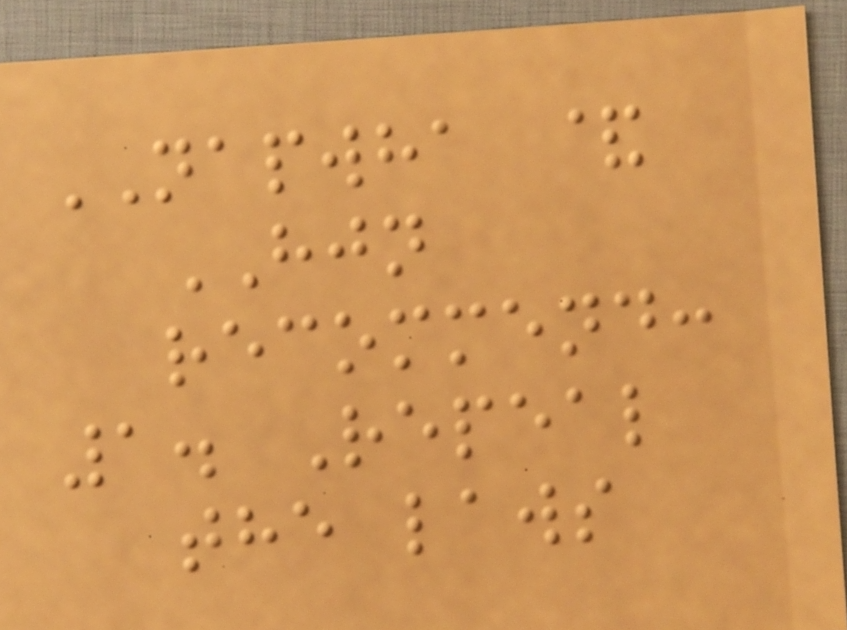NAPWHA &
HJN
recommend:
1. Repeal
the laws
